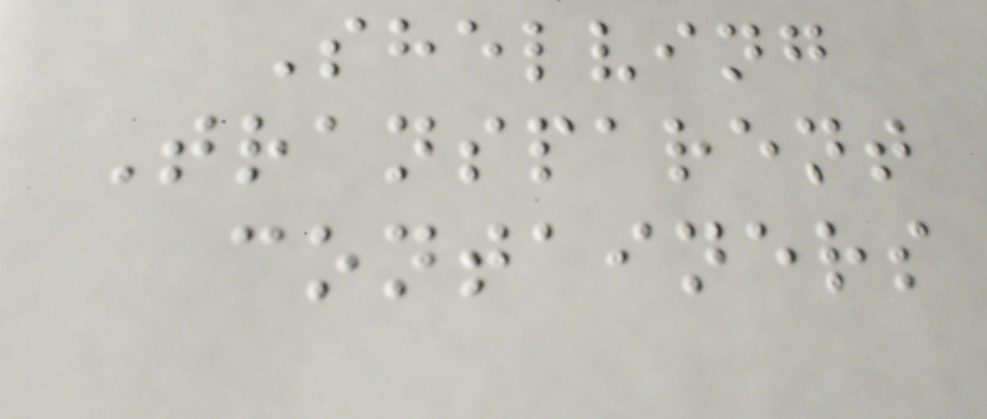Shelving
Transparent
containers
